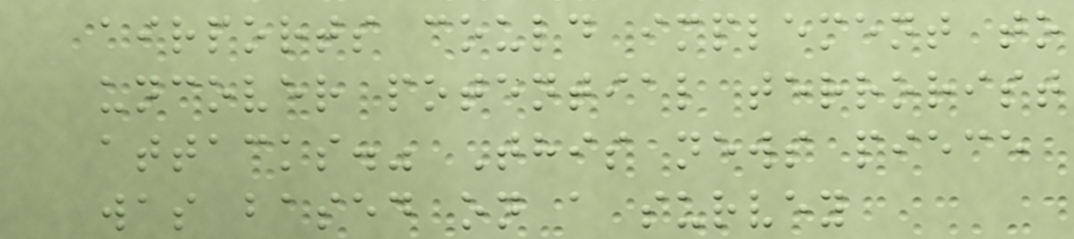airports could implement to
uncover potential terrorist
attacks." This news piece
was based on a survey
